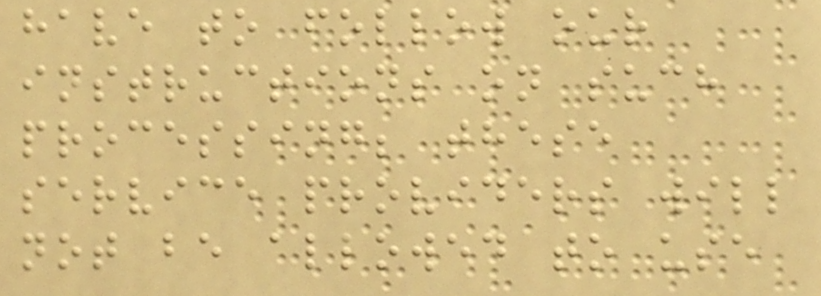have to follow our
instructions on such
processing; these
service providers will
not be allowed to use
